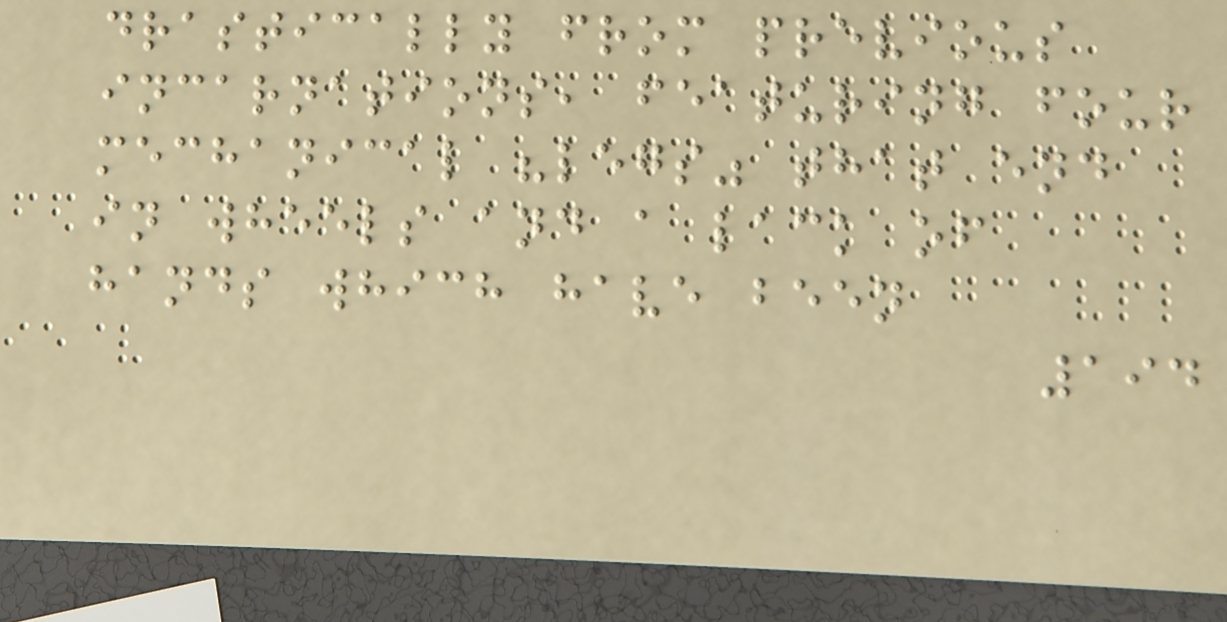drastically from previous
incarnations, featuring four
mechanical "legs" that end
in wheels and a lack of
hands which have been
194
